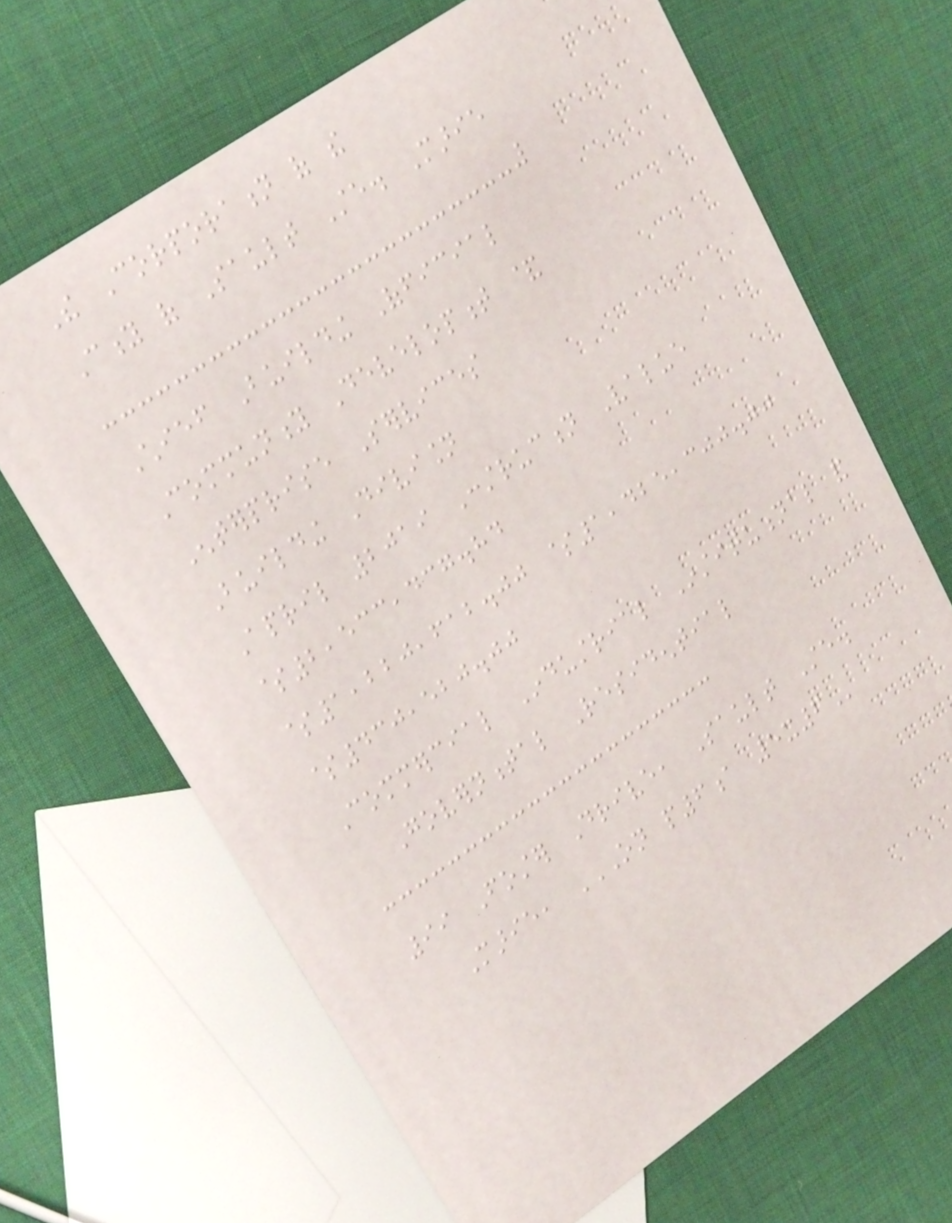The Corporation of the
City of Sault Ste. Marie
Chief Building Official
Community Development &
Enterprise Services
Building Division
April 2019 Construction Value
$2,533,437.84
$1,220,612.00 $1,425,300.00
$430,520.00
Commercial Industrial Institutional and
Governmental Residential
99 Foster Drive, Sault Ste.
Marie, ON P6A 5X6
